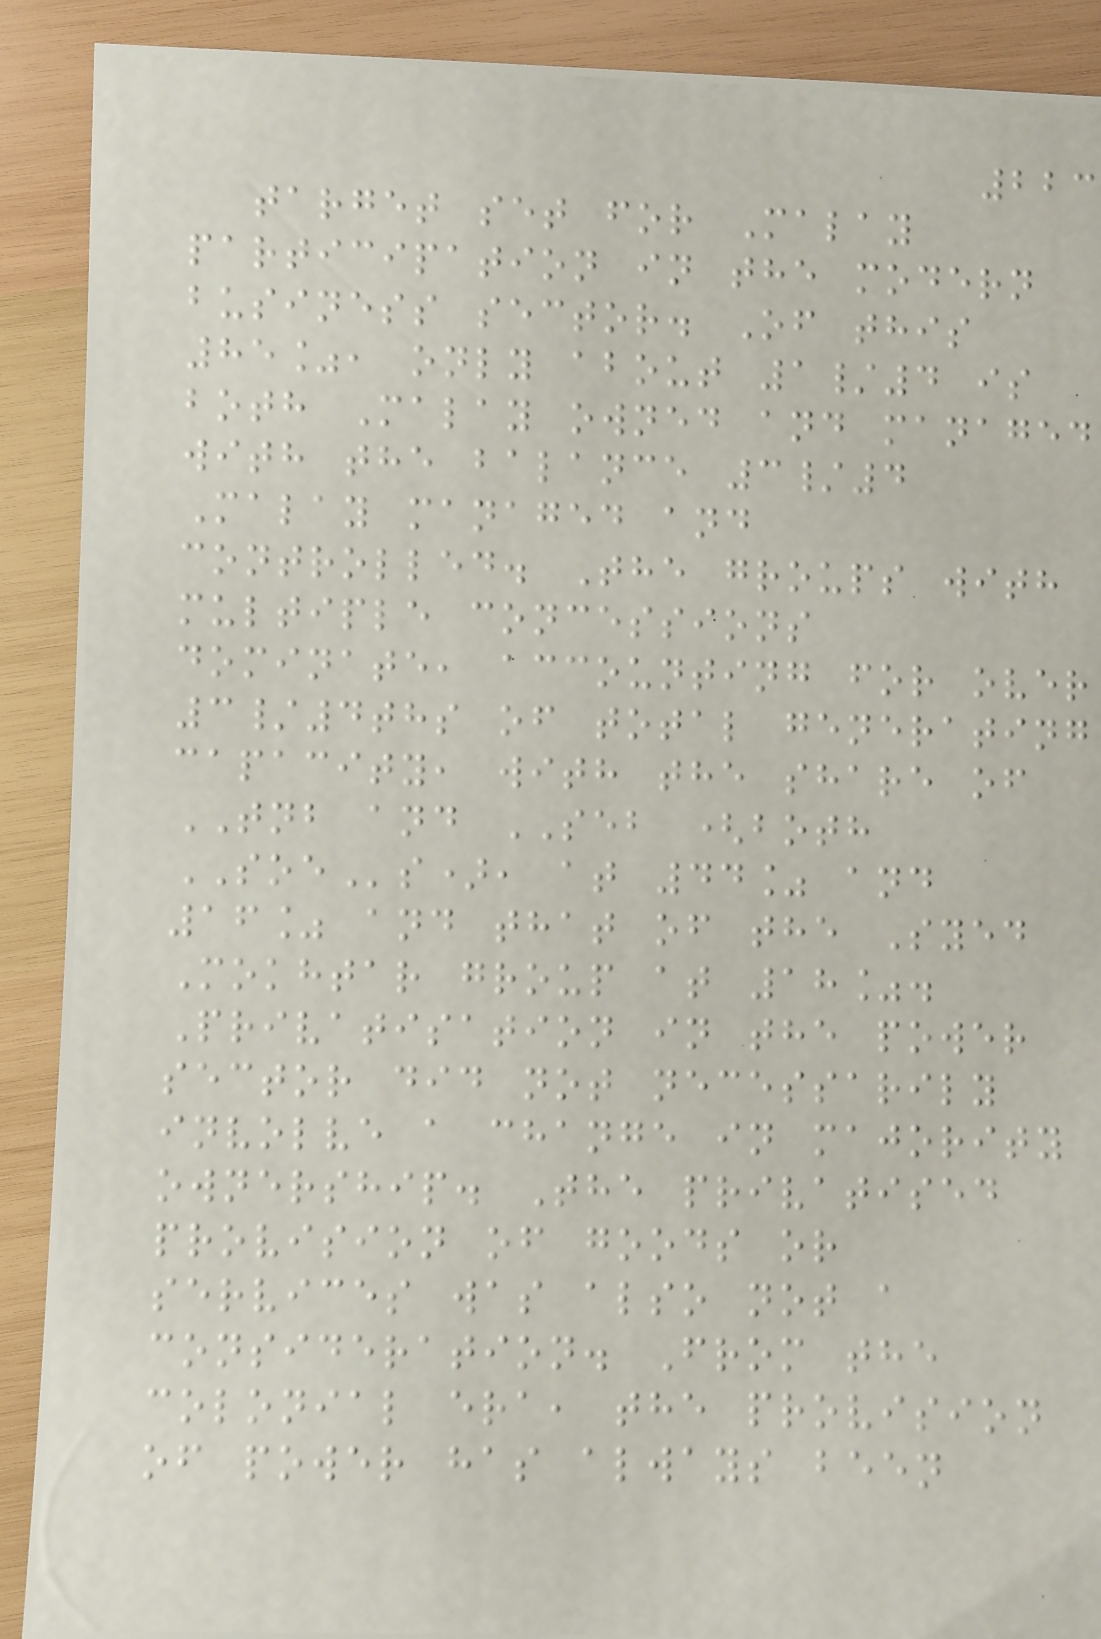223
target set for Malay
participation in the modern
business sector. Of this
85%, only about 1/4 is
both Malay owned and managed
with the balance 3/4
Malay managed and
controlled. The groups with
multiple concessions
dominate, accounting for over
3/4ths of total generating
capacity, with the share of
TNB and SEB (both
SOEs), at 44% and
16% and that of the Syed
Mokhtar group at 18%.
Privatisation in the power
sector did not necessarily
involve a change in majority
ownership. The privatised
provision of goods or
services was also not a
consideration. From the
colonial era, the provision
of power has always been
